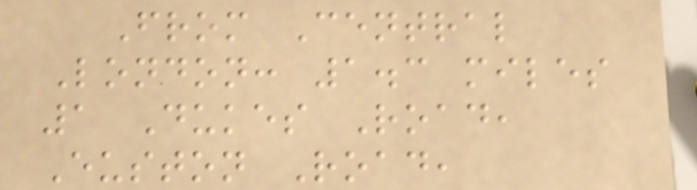From Central
London: 1.3 miles
1 Dukes Road,
Euston Road,
